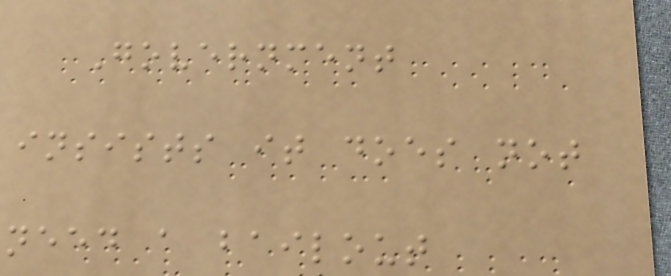Government
insists it does not
need a bailout
